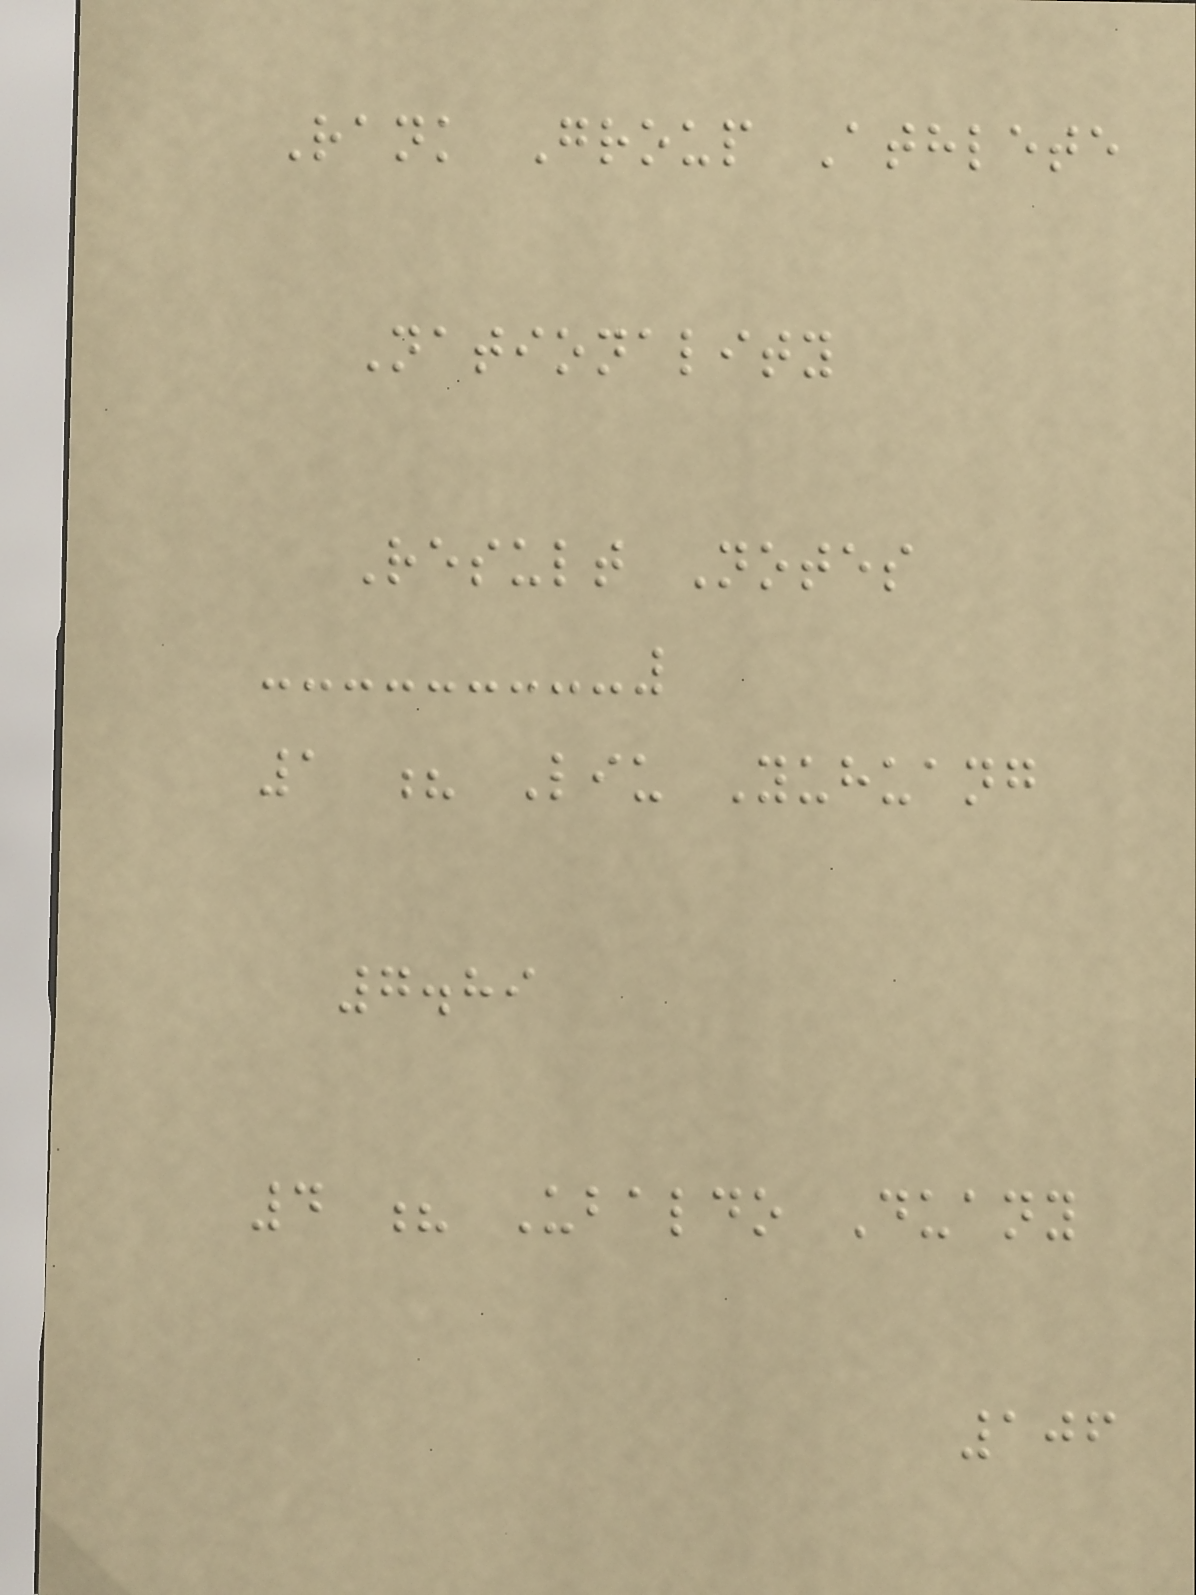Rank Group Athlete
Nationality
Result Notes
1 ? Liu Yuhuang
7.89
4 ? Ubaldo Duany
106
